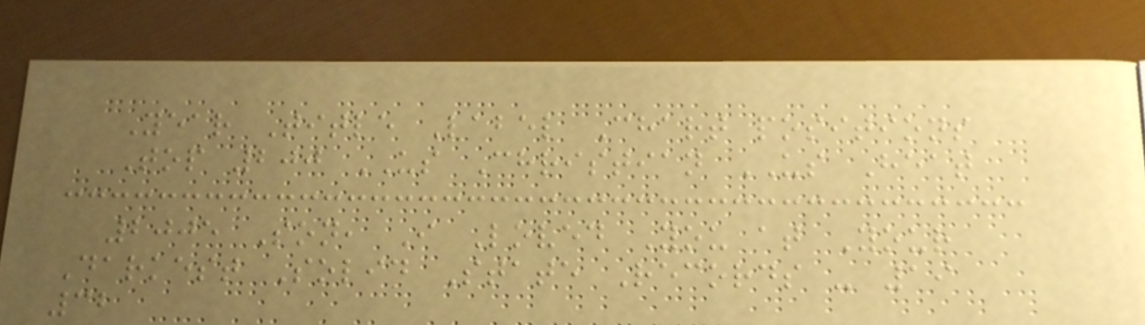Year Title Label Chart positions
Top 200 US Christian US Heat
2005 Son, I Loved You at Your
Darkest Solid State Records - 19
32
